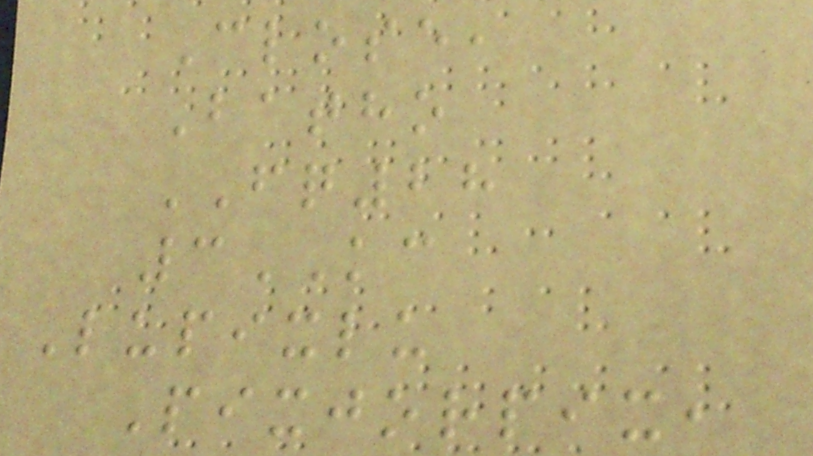Close,
Batho
FQ28
3KC
Lupixlu
Pixjorpix,
